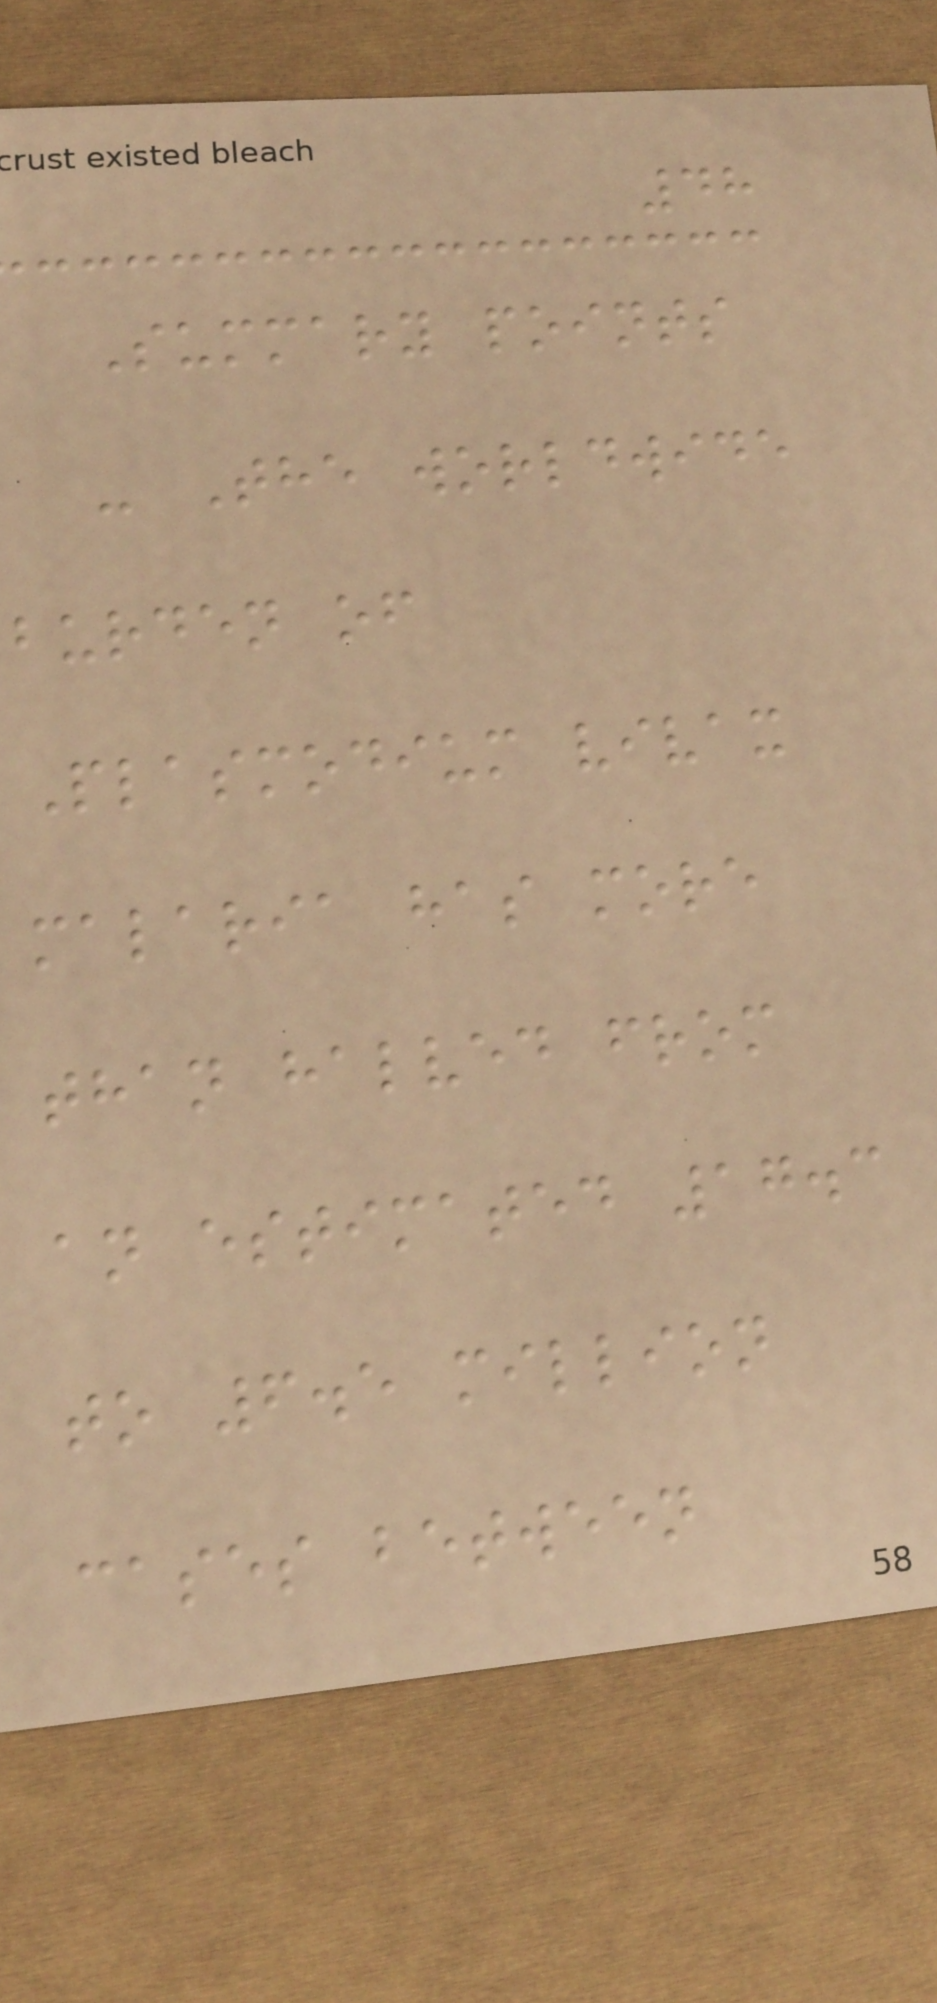48
Summary points
- The worldwide
burden of
Plasmodium vivax
malaria has more
than halved from
an estimated 17.3
to 6.5 million
cases between
